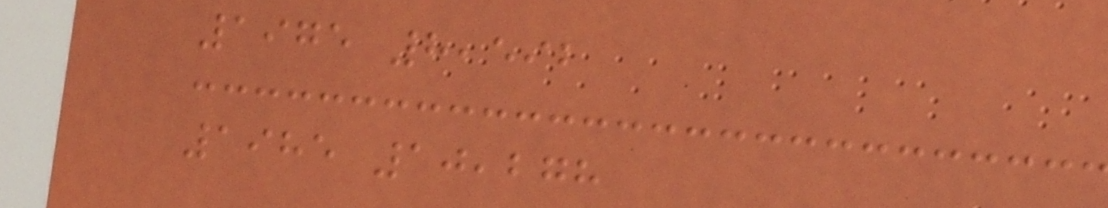1975 8,592
1985 10,278
